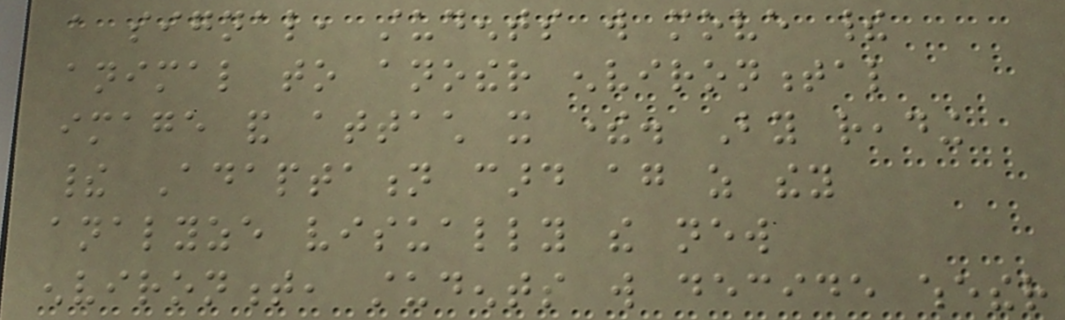a signal, students will move their
animal to another environmental
image and attach it there. By reading
their Adaptation card again as they
analyze visually the new
environment, students will decide whether
